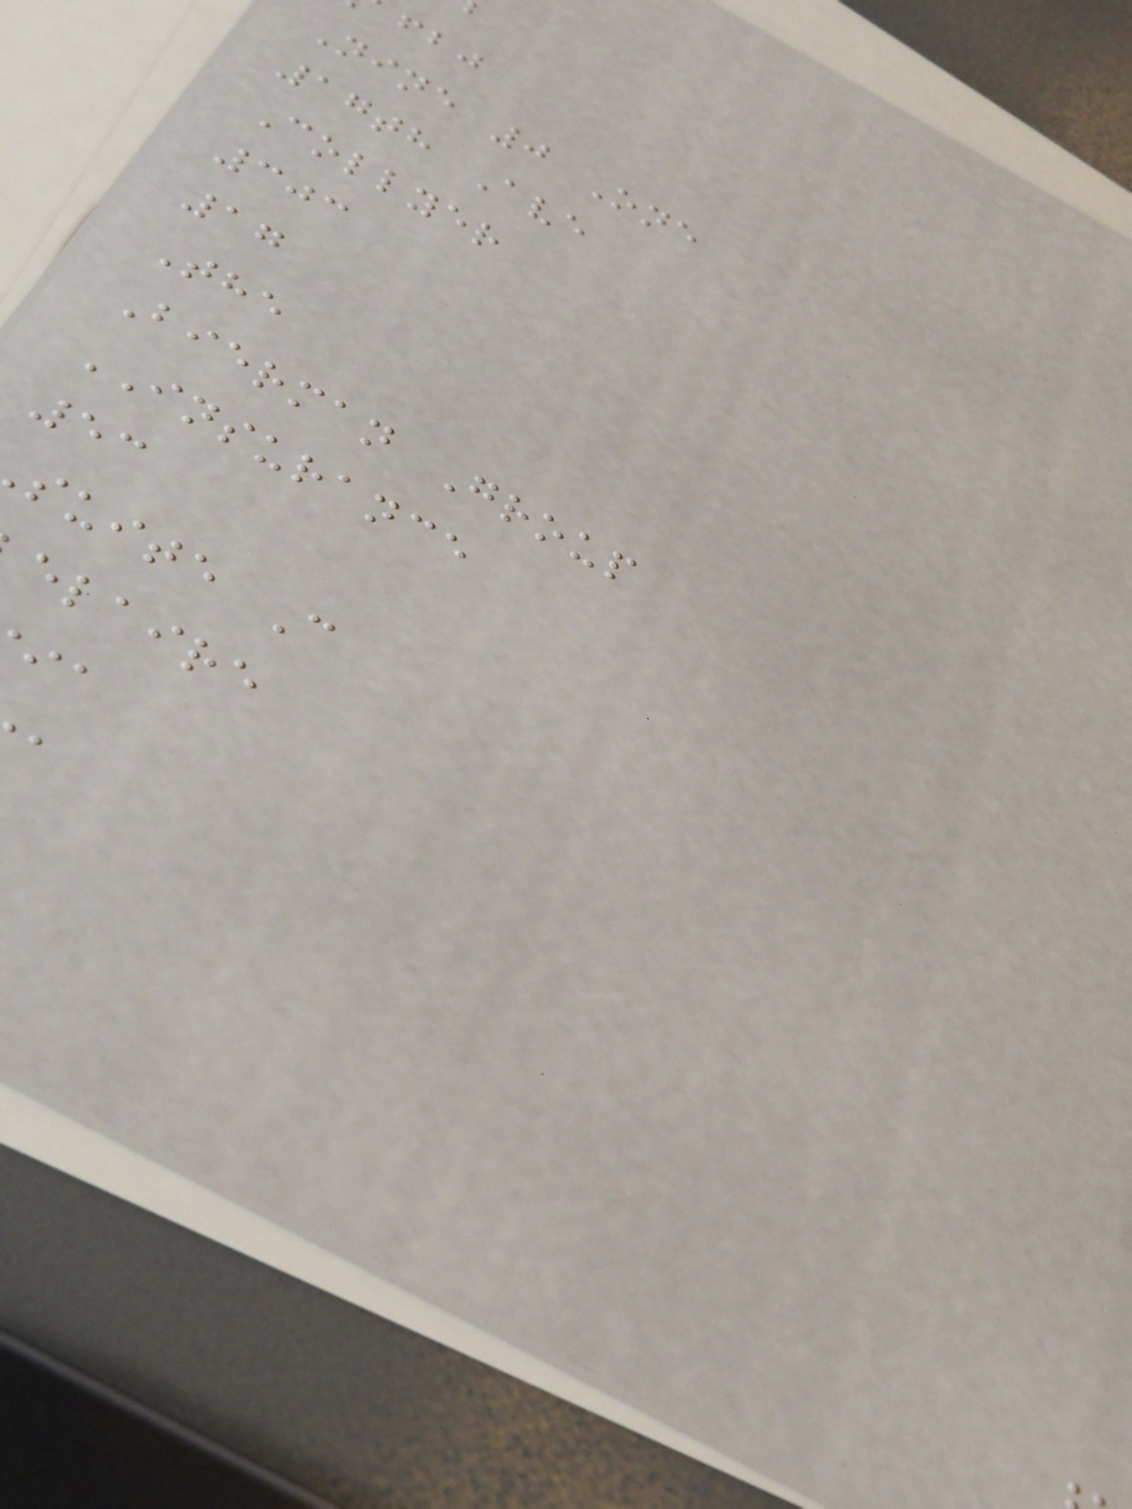Nine 0 One
17th Ave
Collyer
303
17
The
Bierman Group
INSURANCE
53
suite C
elaire
